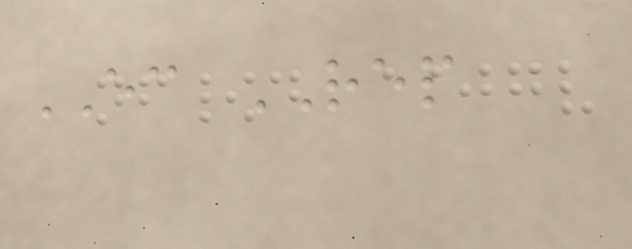EC REP
